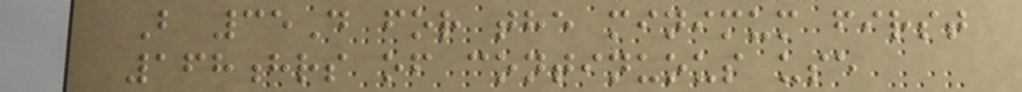B 35D for the minimum first
168hrs of continuous use
